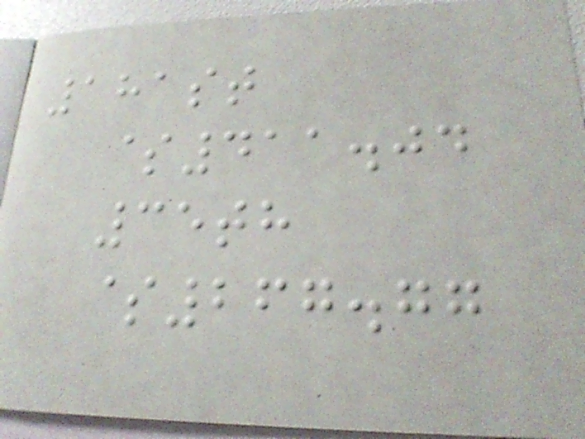181st
$411.04
35th
$267.77
